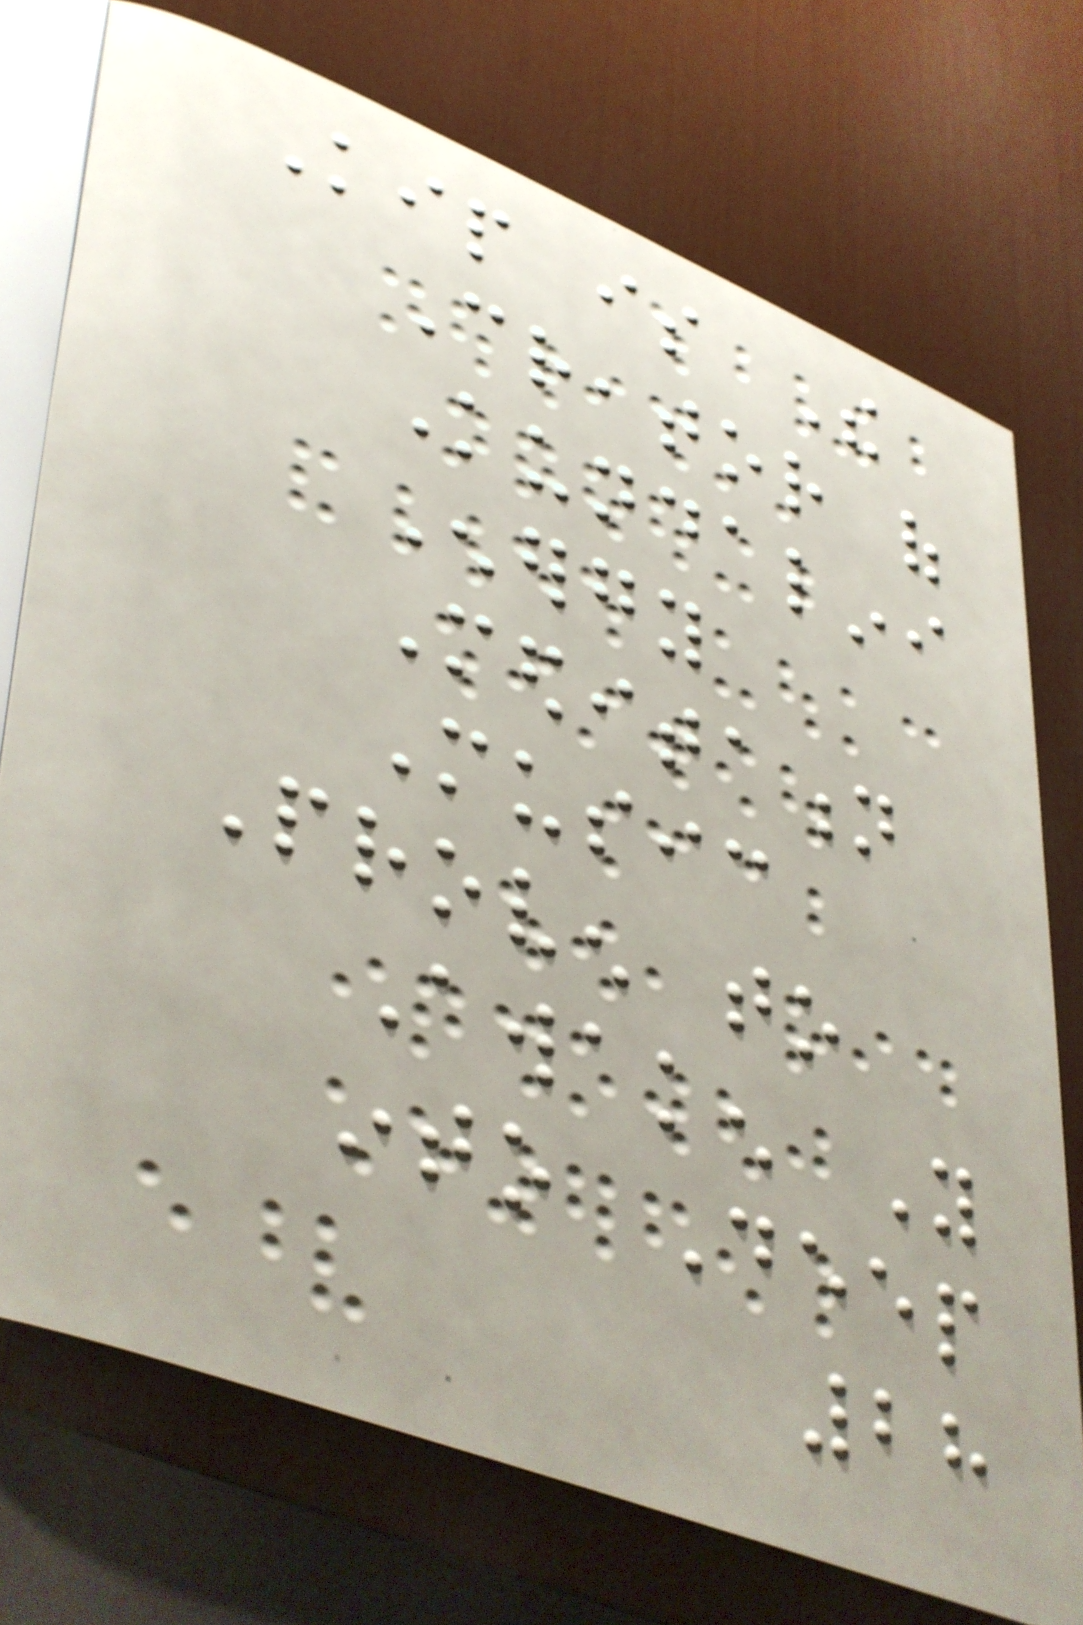Kip is The
Creator of
Kundalini
Energy
Meditation
Music
Proven to
Awaken You
into Deep
28
